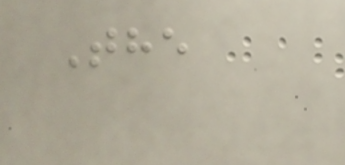The
